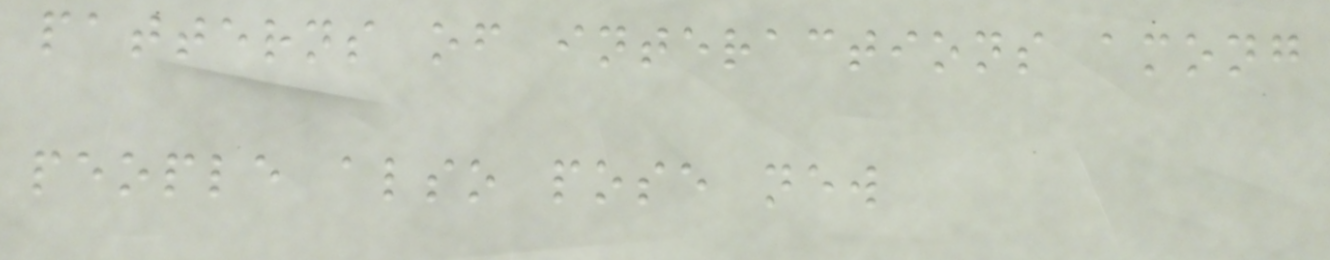patterns of interactions among
people also pose new
